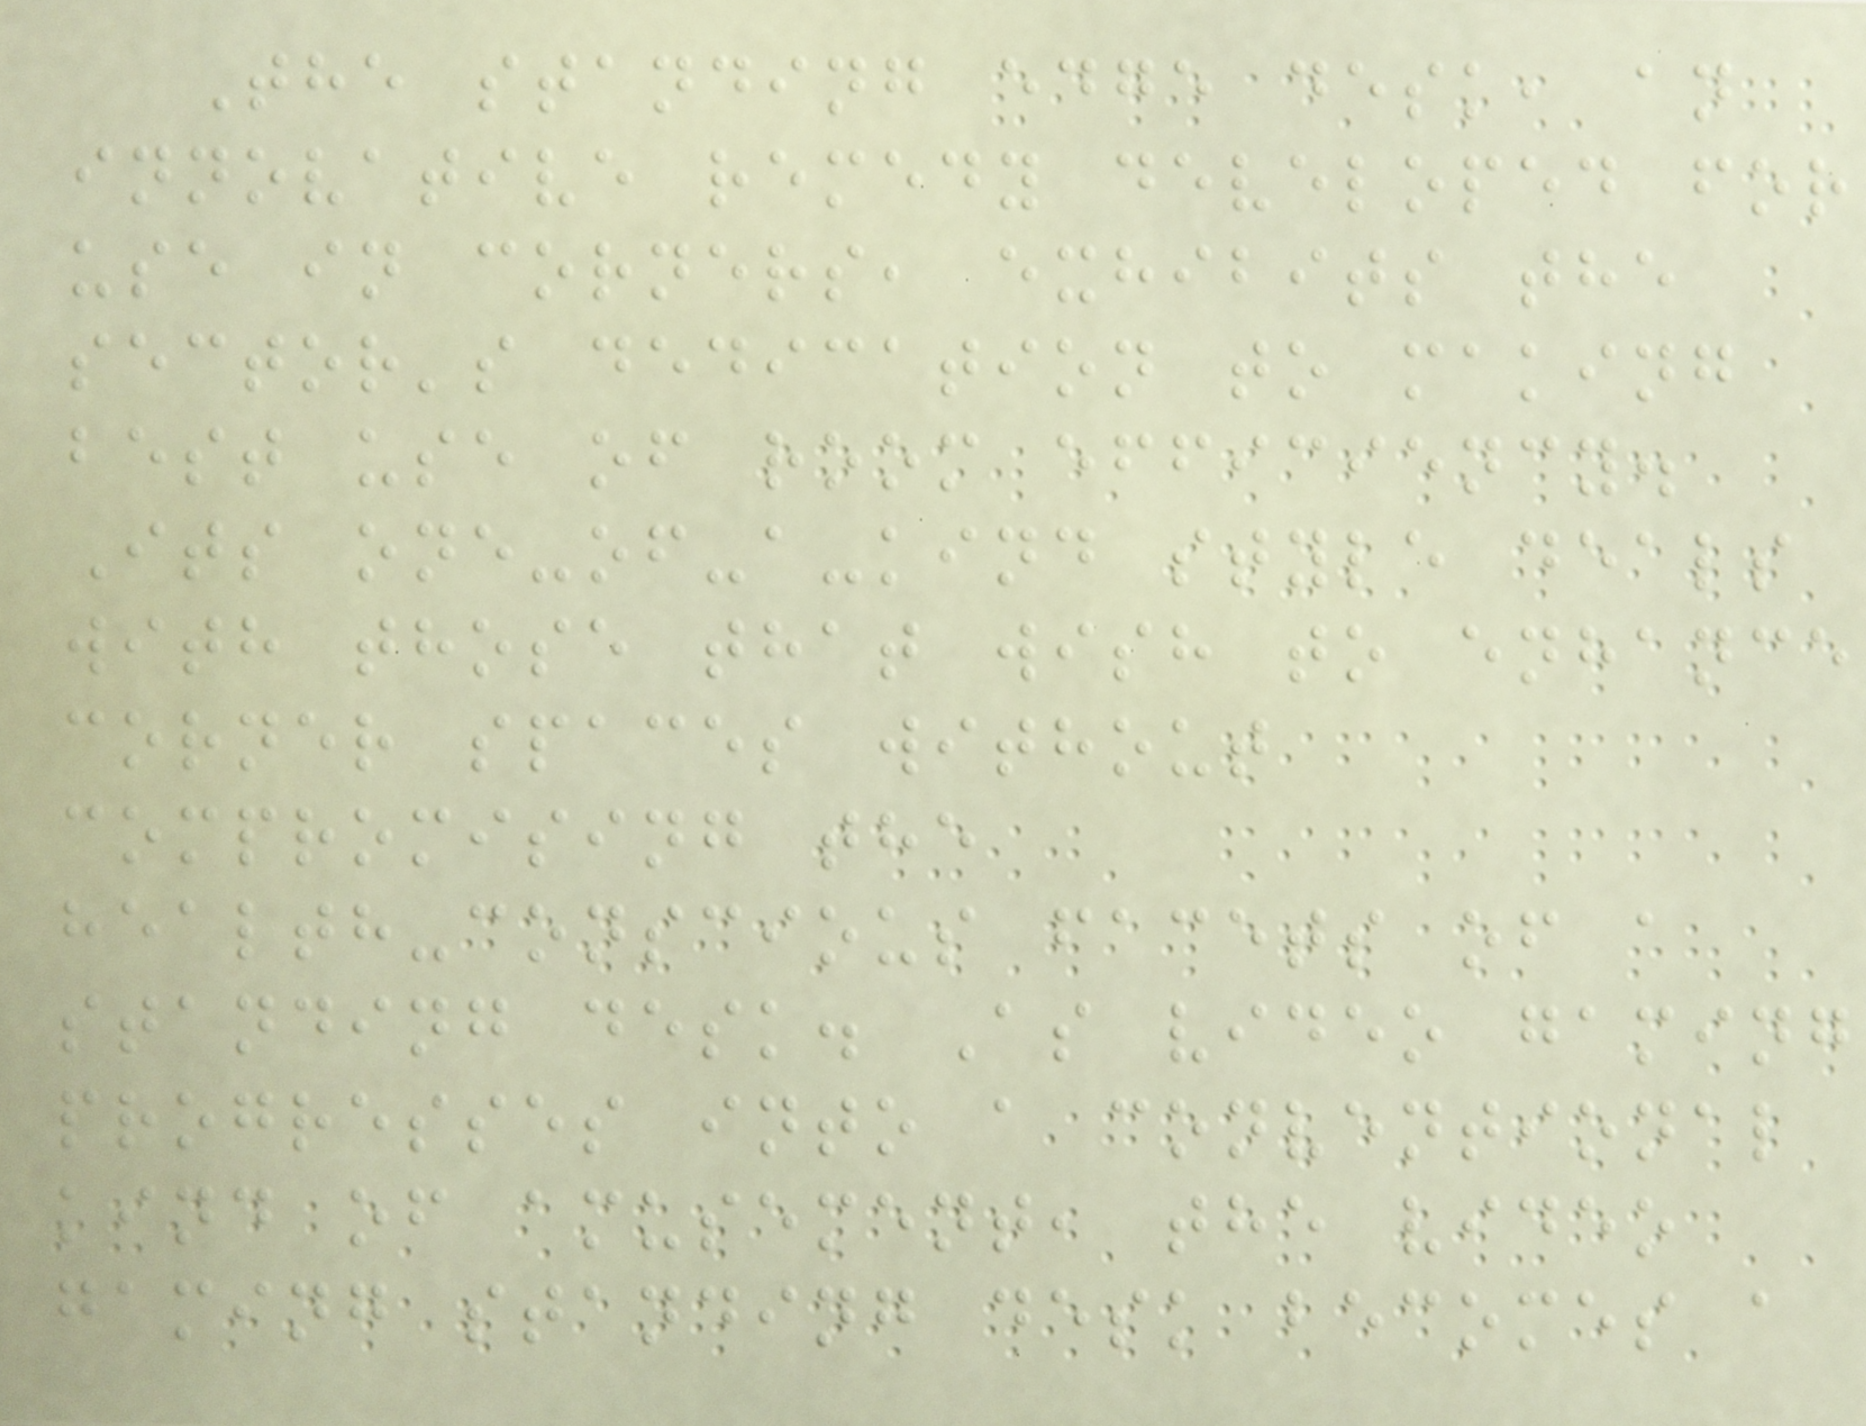The standing edge desk, an
innovative remedy developed for
use in corners, exhibits the
sector's dedication to making
best use of room efficiency.
Its one-of-a-kind style deals
with those that wish to enhance
corner spaces without
compromising the
health-conscious facets of a
standing desk. As video gaming
progresses into a conventional
kind of amusement, the video
gaming standing desk becomes a
